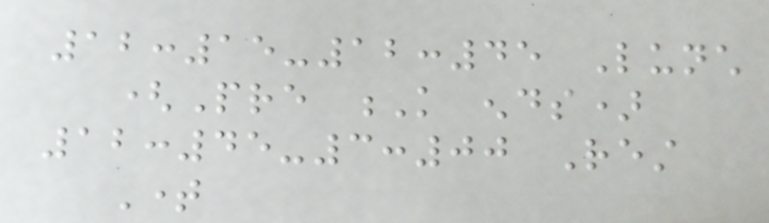12:15-12:45 Lunch
(Pre K ends)
12:45-3:00 Rest
Time
